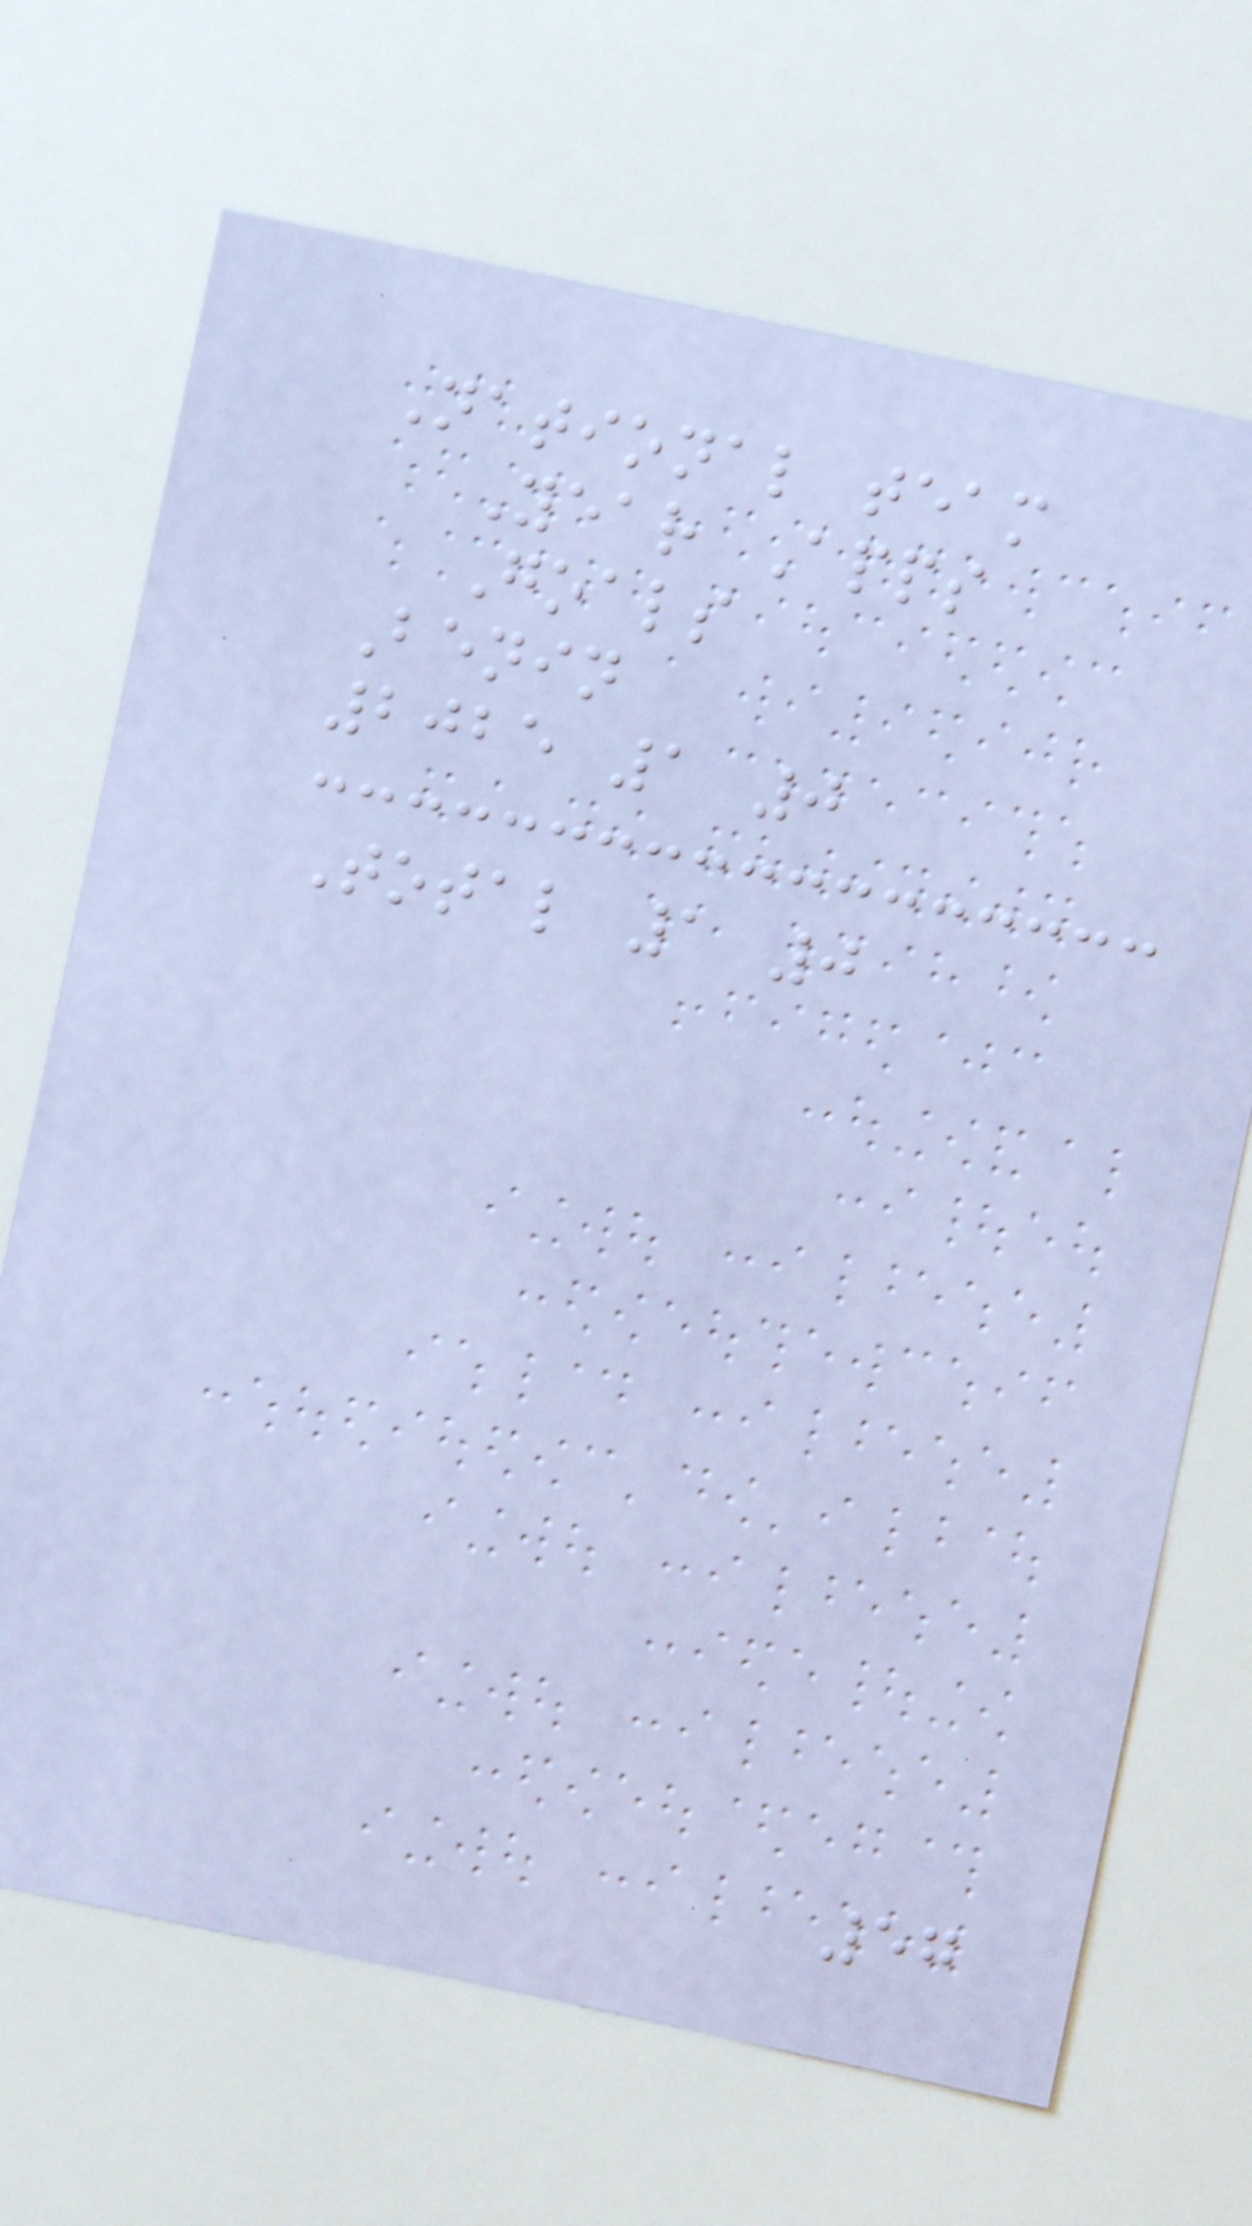National team
Year Apps
Goals
Benin
2025 1 0
Total 1 0
57
